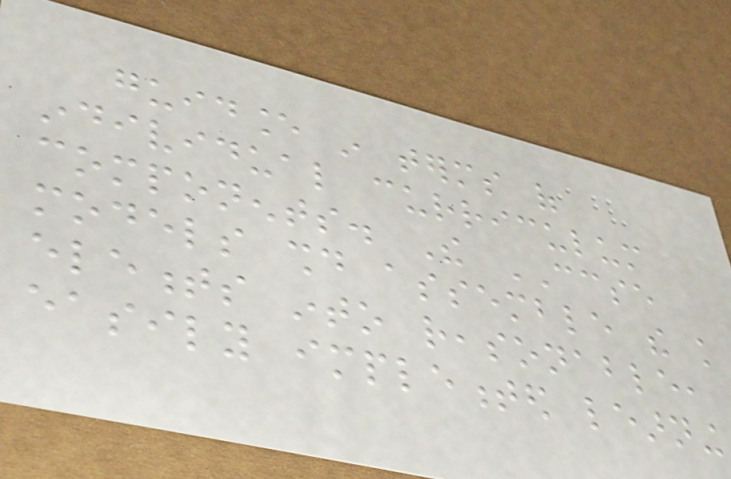guidance in terms of
individual curriculum
components. The CCSE
models should assemble the knowledge
elements into reasonable,
easily implemented learning
